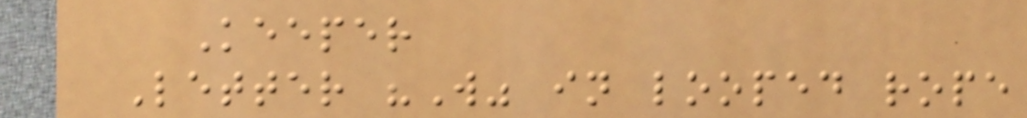Keeper
Letter "W" in looped rope
